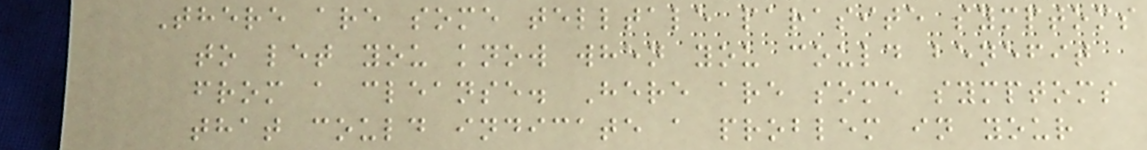There are some telltale parasite symptoms
to let you know when you could benefit
from a cleanse. Here are some symptoms
that could indicate a problem in your
